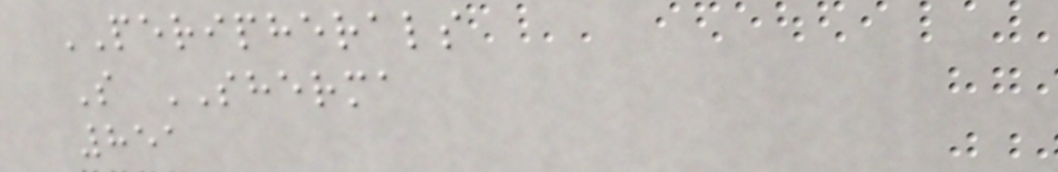PERIPHERALS
S SHERMA
851
